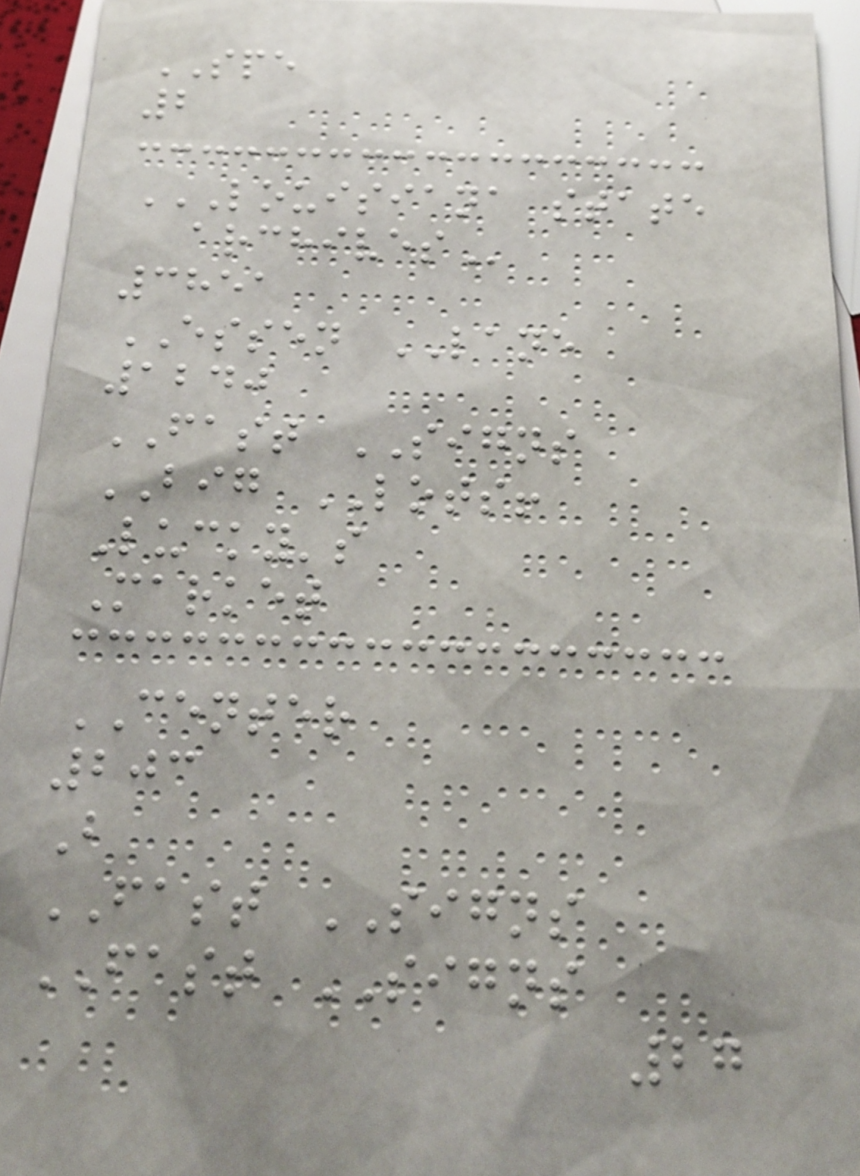SPE
2
LOUISIANA STATE
ARCHIVES
3851
ESSEN LANE
1240
FAST SIGNS
BIG LOTS!
Lucky's
Market
CENTER
203
B
FAST SIGNS
FAST SIGNS
27
